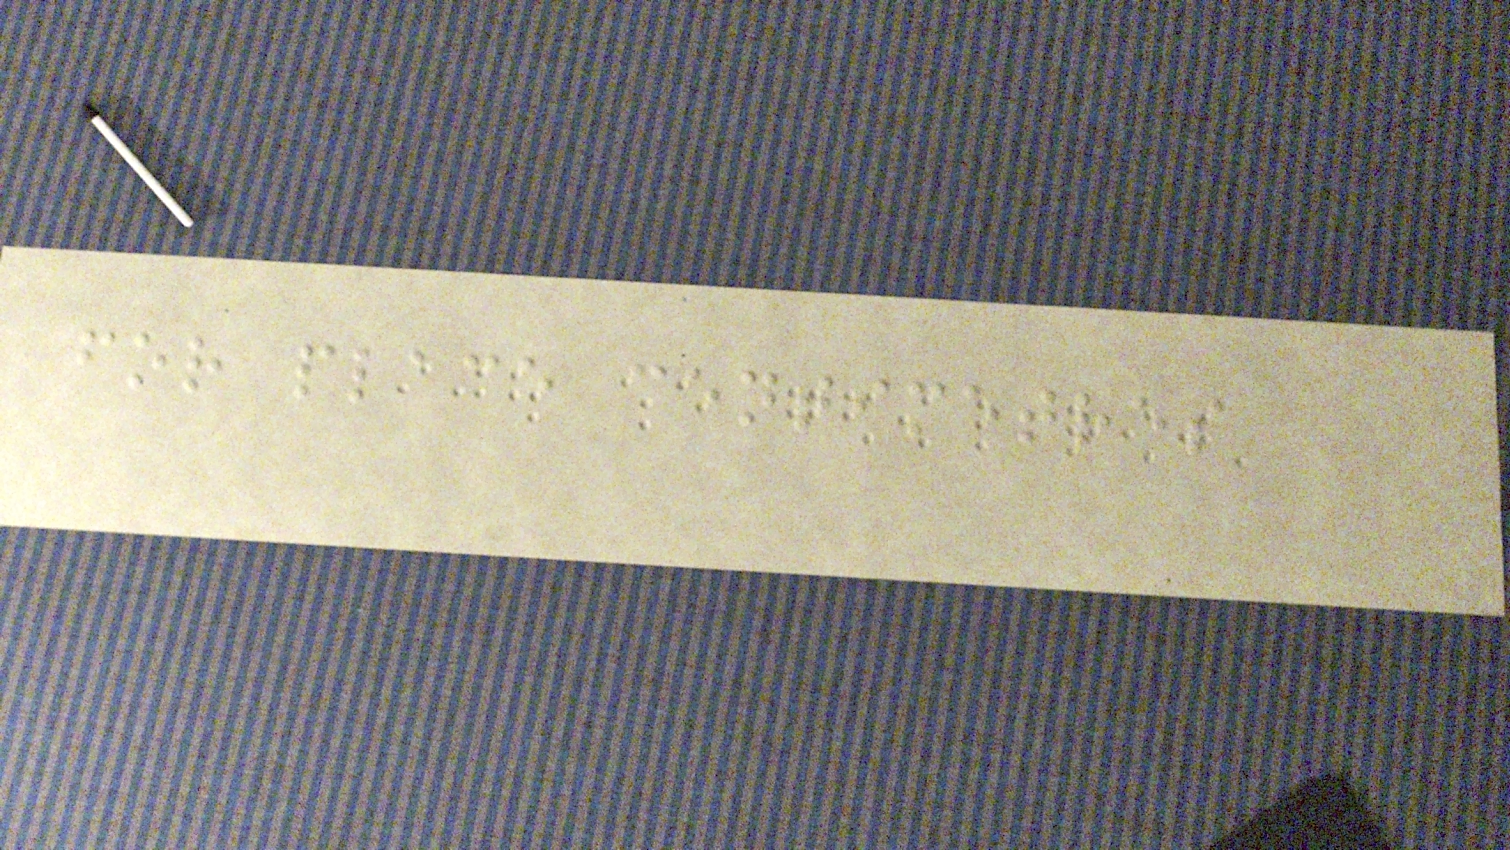for place centimetres
